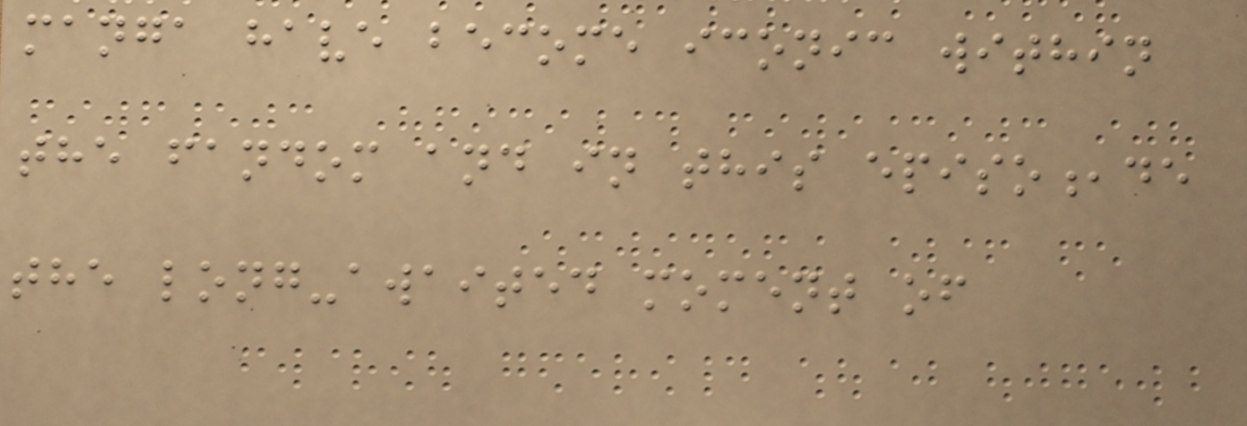manga have become iconic within
the fandom and in this episo,de
the long-awaited moment of
